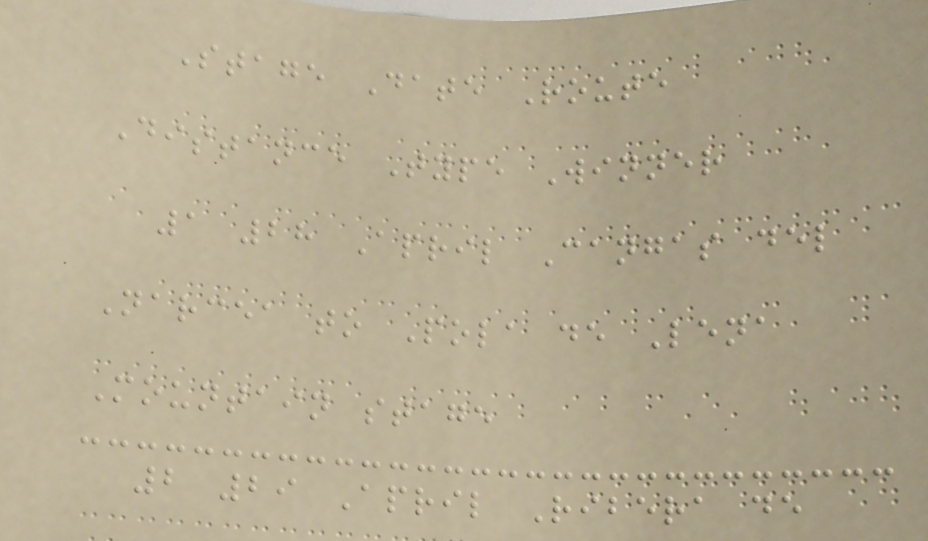Stage Date Route
Distance Type Winner
1 28 April Cangas del
Narcea to Pola de Lena
Mountain stage
2 29 April Ribera de
